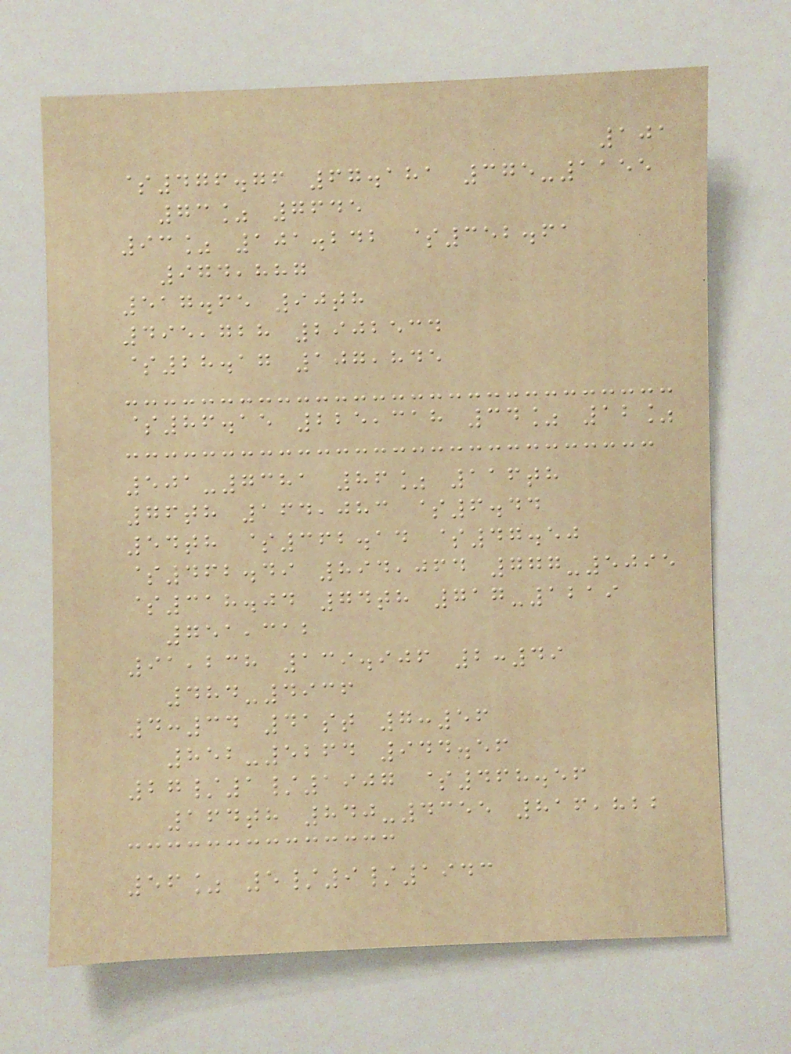101
$476.76 67.181 375-1155
73% 7645
93% 101.242 $352.61
974,887
517.65 90th
495,728 2902534
$28.17 107,845
$86.15 225,318 34% 12%
501-7381 86% 116th
76th 164,083 $6.44
54th $362.14 $47.50
$462.49 894,064 777-5095
$318.04 74th 717-1219
751,312
91,238 139.906 2:49
484-4936
4:34 41st 7:56
852-5264 944.56
27/1/1907 $468.56
164th 840-4355 816,822
56% 5/9/1943
